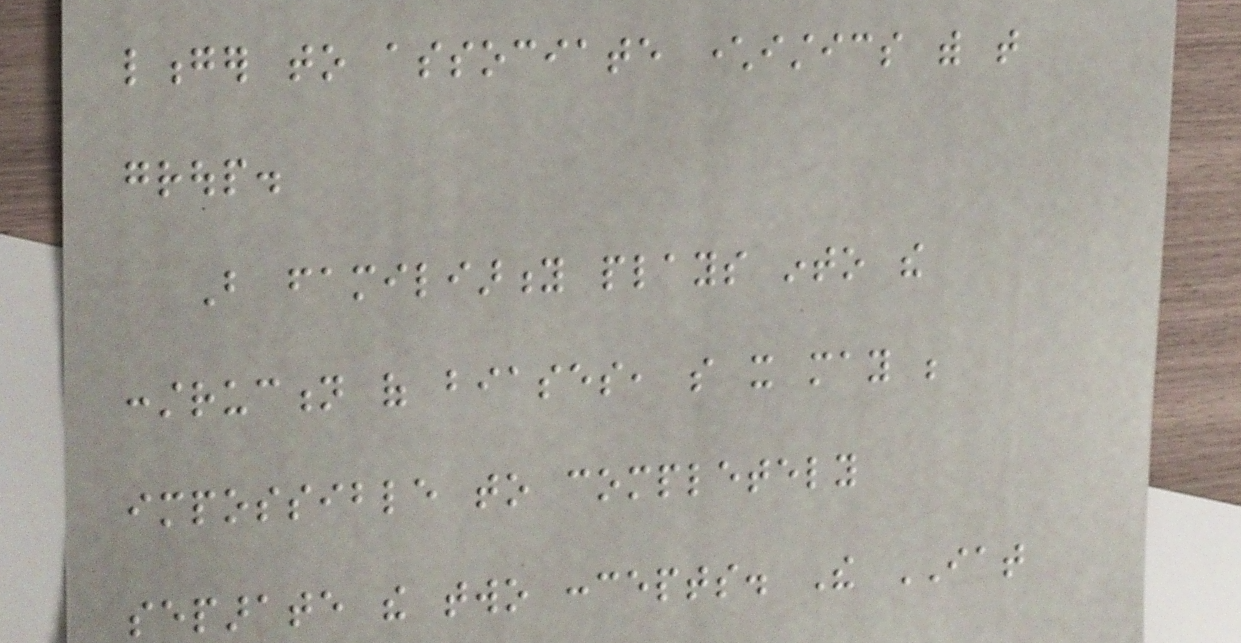longer to associate characteristics with that
group.
But familiarity plays into the
construction of biases, so it may be
impossible to completely
separate the two concepts. The IAT
